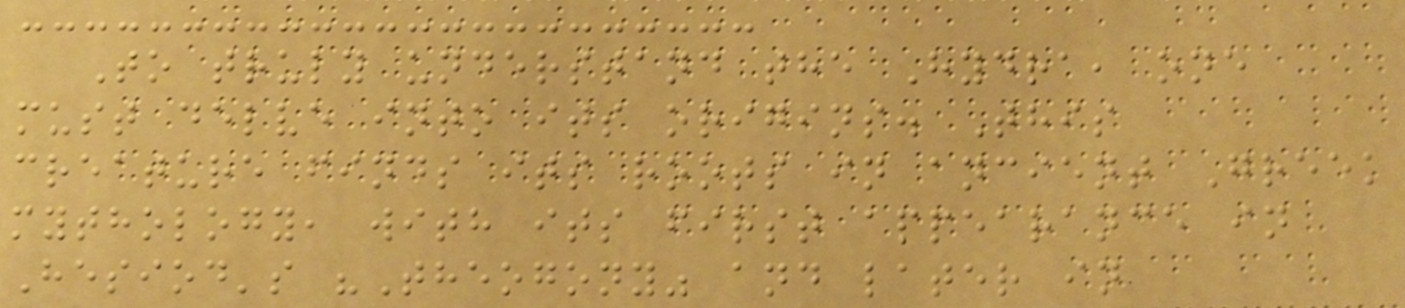To truly understand the Hydra, one
must delve into its origins. This
creature finds its roots in ancient Greek
mythology, with its first appearance in
Hesiod's "Theogony" and later in
